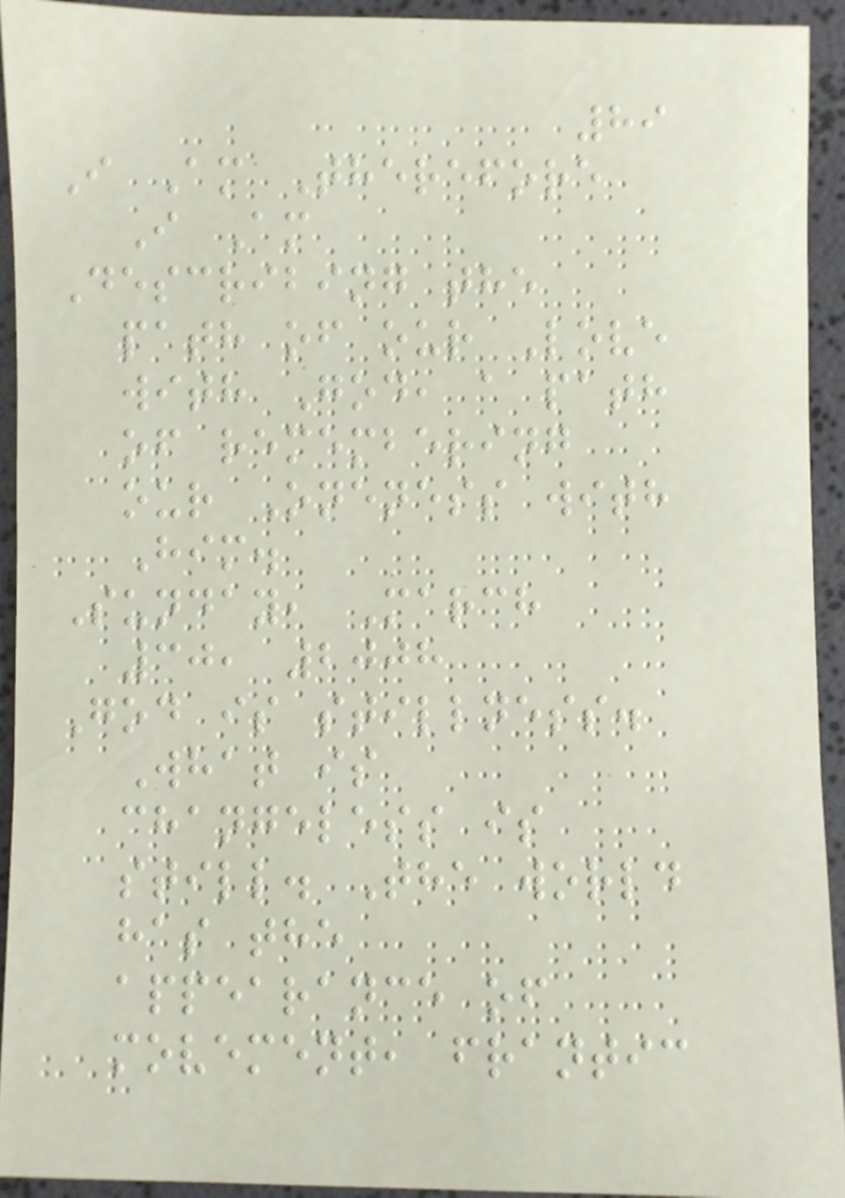89
I Am Therefore
I Am
Describing the
path of our Love
with God, a path
of remembering
our Oneness with
Him.
Sunday, March
30, 2008
God is stillness.
What is
changeless is
still. The world
has the
appearance of
movement, frantic
